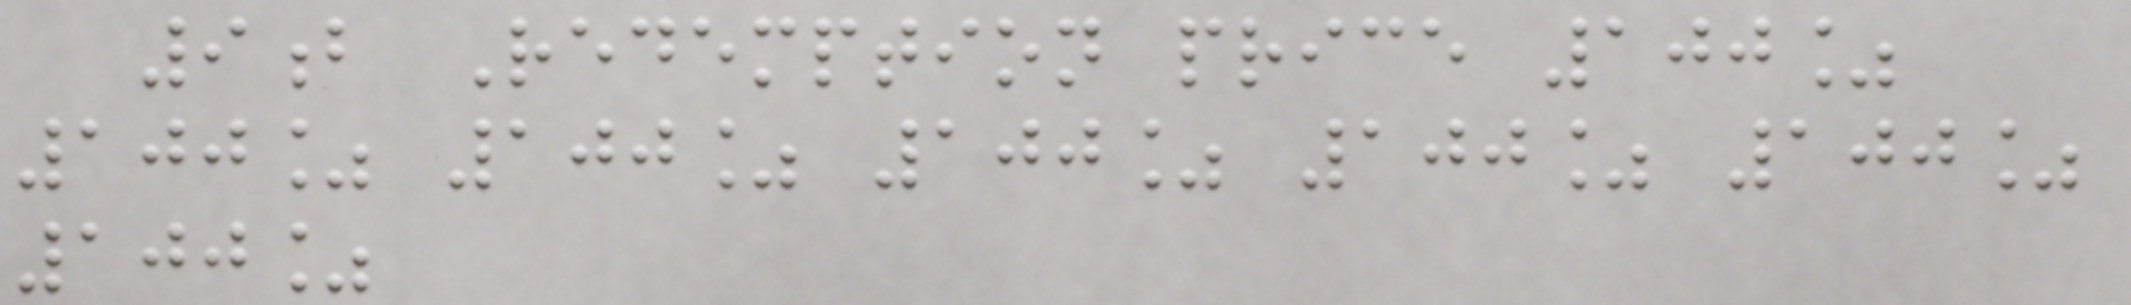9b Redemption price 100%
100% 100% 100% 100% 100%
100%
